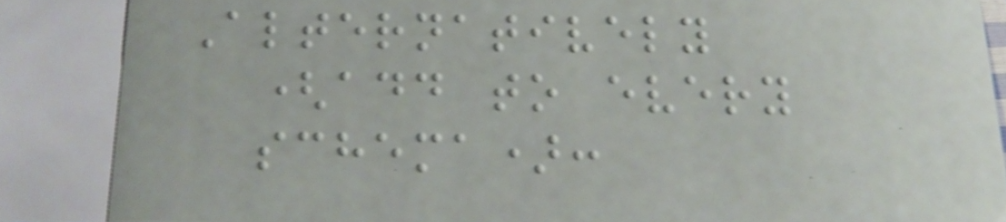Alternatively
(add to every
schema):
